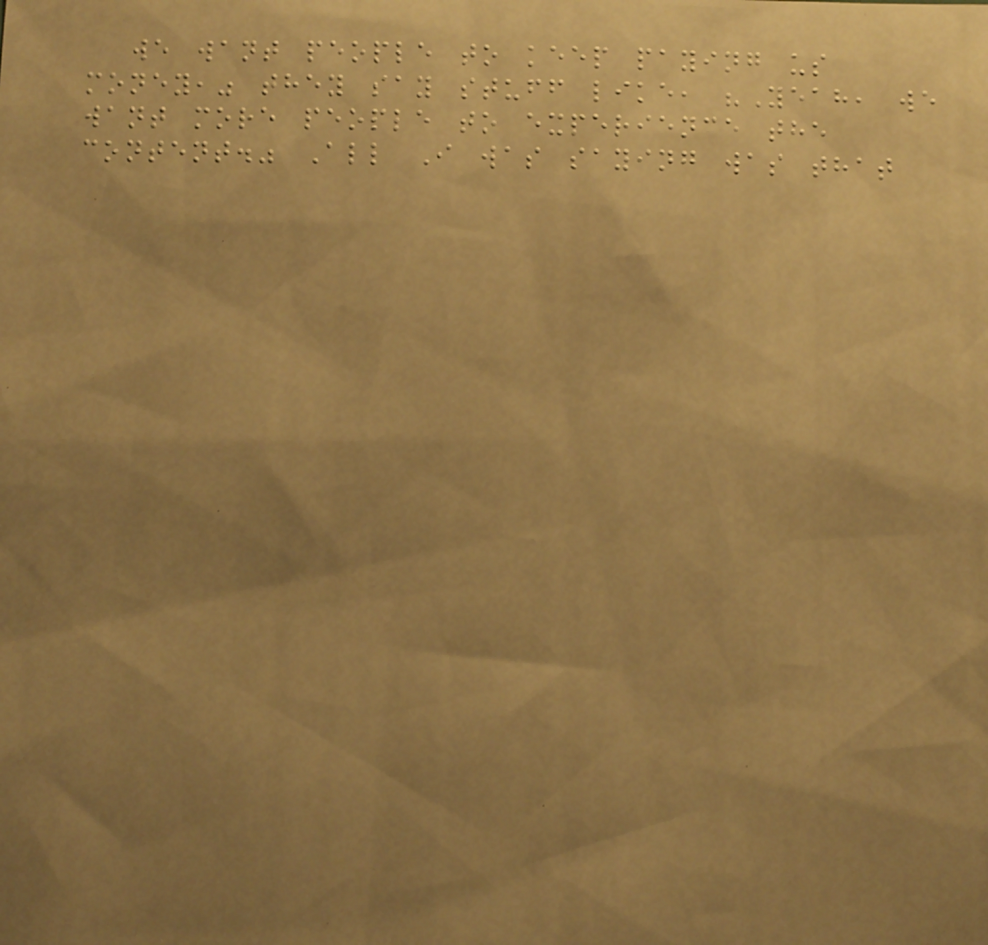we want people to keep paying us
money," they say stuff like, "Yeah, we
want more people to experience the
content." All I was saying was that
